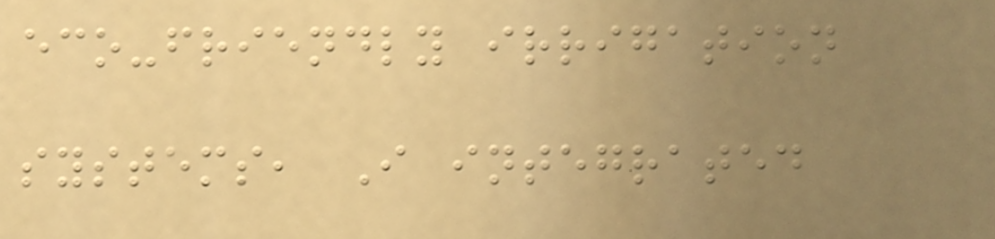eco-friendly irrigation
systems, I integrated
